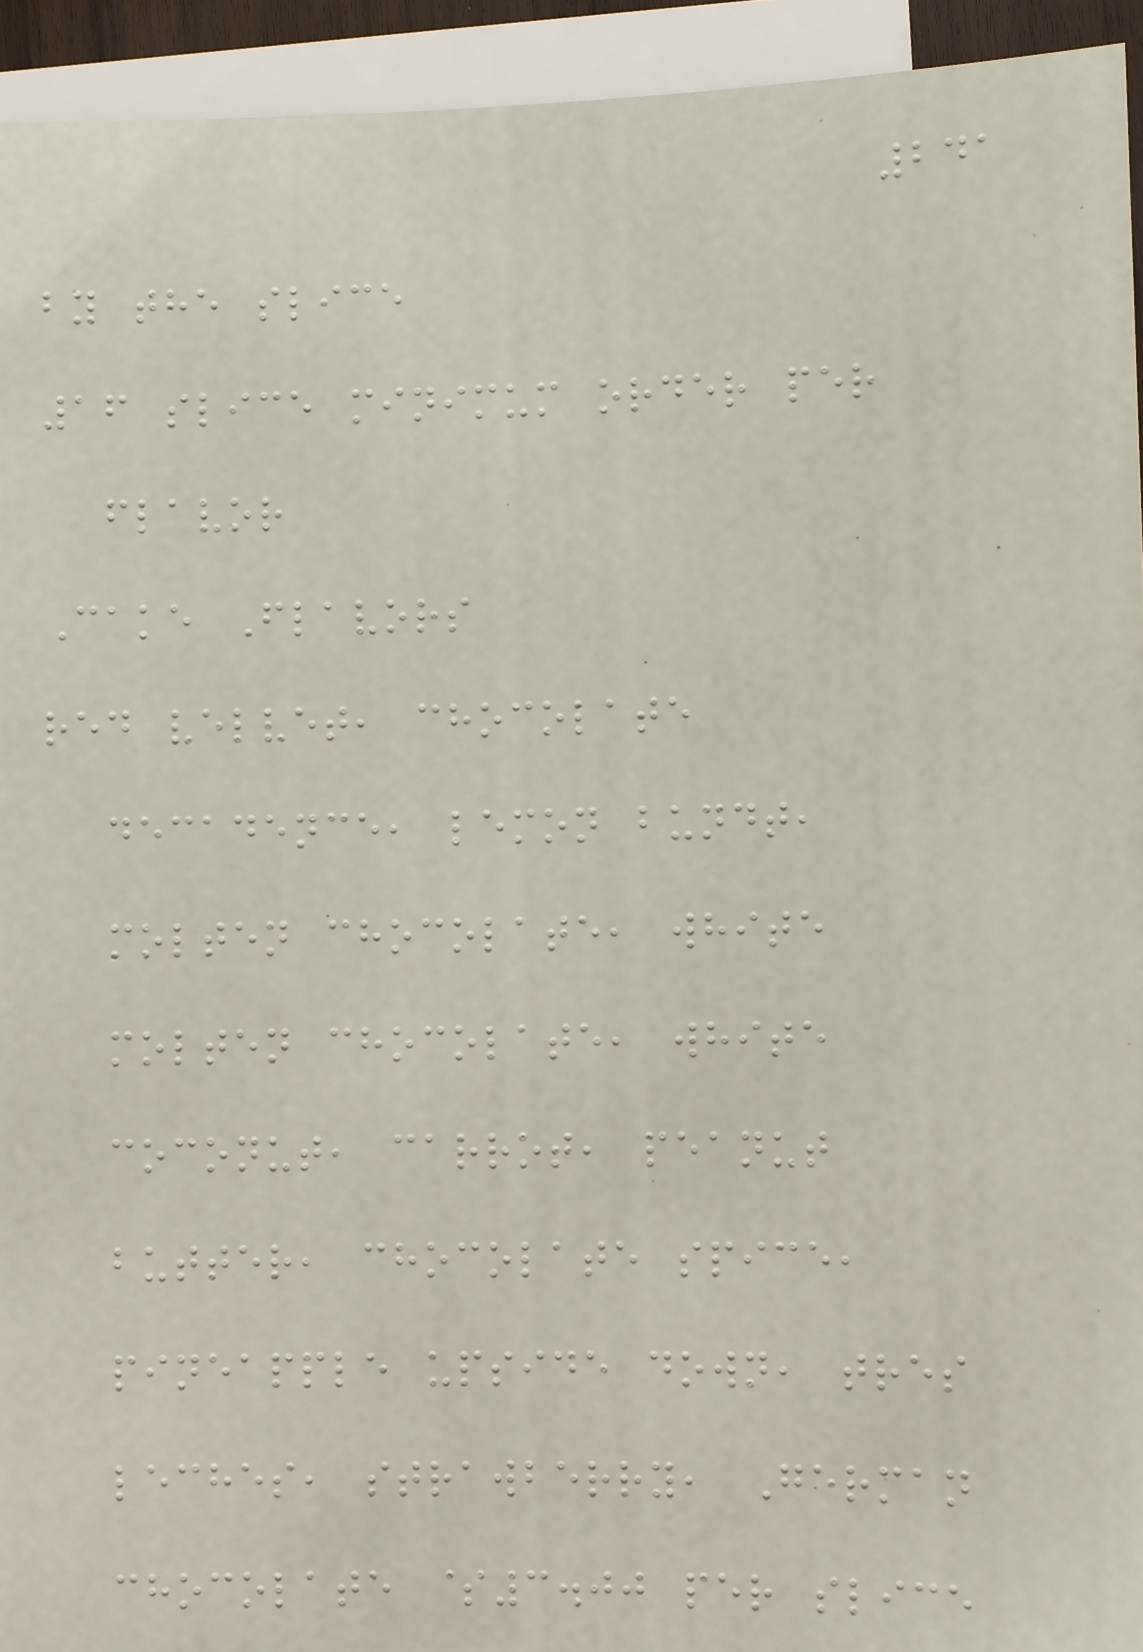241
by the slice
16 slice minimum order per
flavor
Cake Flavors
red velvet, chocolate
decadence, lemon bundt,
molten chocolate, white
molten chocolate, white
coconut, carrot, peanut
butter, chocolate spice,
pineapple upside down, tres
leches, strawberry, German
chocolate $3.00 per slice
